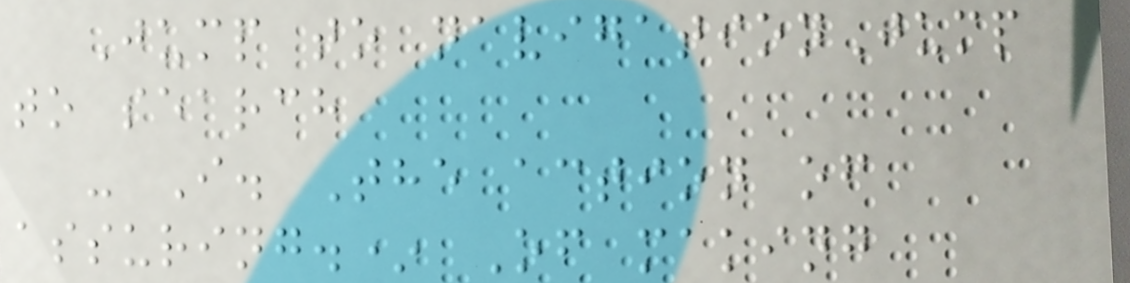Jump to navigationJump
to search
- I. The action of
assuring.* Of making
